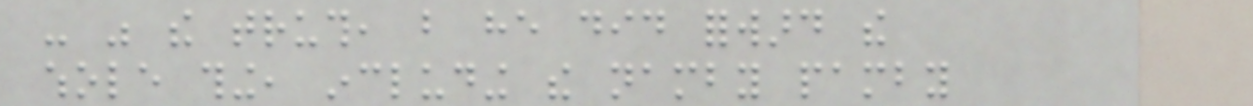- was the truth, but he did forward the
whole thing, including the namby pamby
